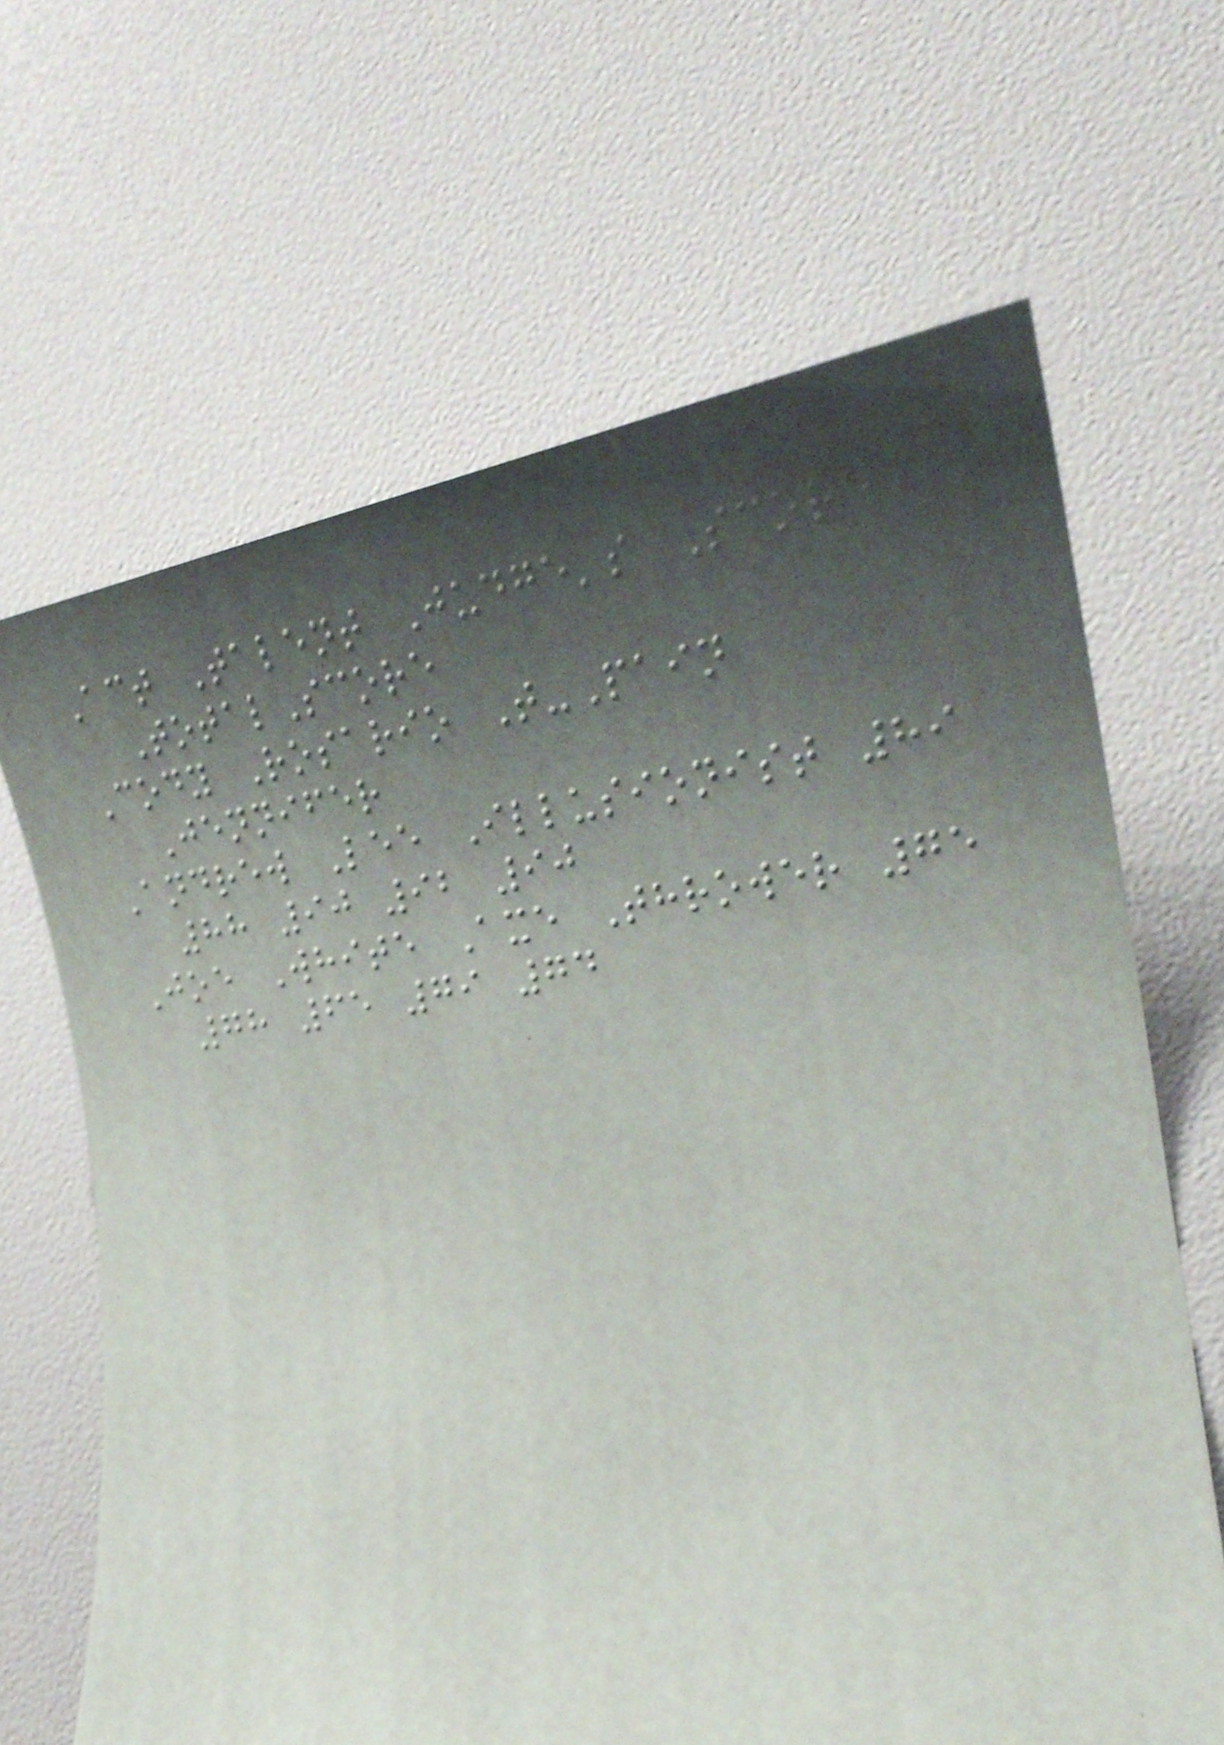Act Talent Judge's Score
TotalScore
Cody Rosario T-Pain
Jennifer
Andrew Lee Illusionist 89
88 90 92 90
Joe White Axe Thrower 75
78 65 79 74
